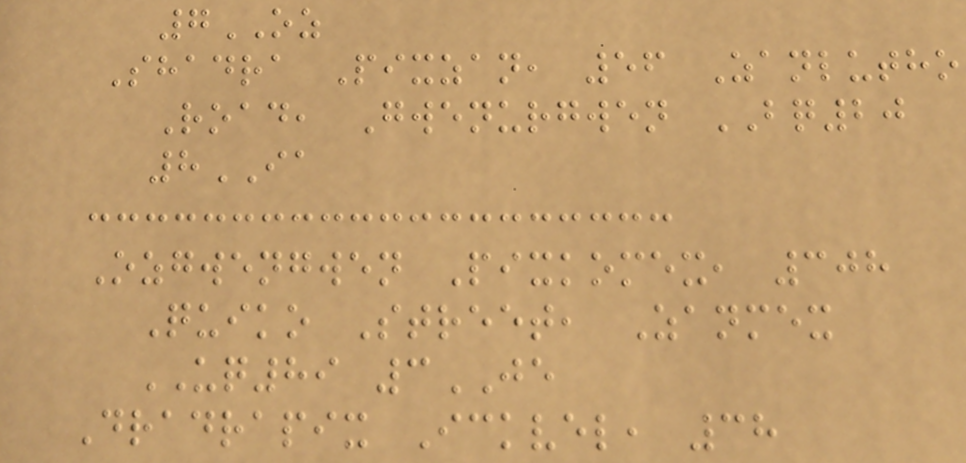7OZ
Shadra Pixzan, 56 Zanlutho
Road, Gwenurgwen BQ20
8IA
Ozgwengwen Pixkomex, 308
Quiko Street, Zanmex
UQ89 3JE
Dradrapix Ickvel, 38
